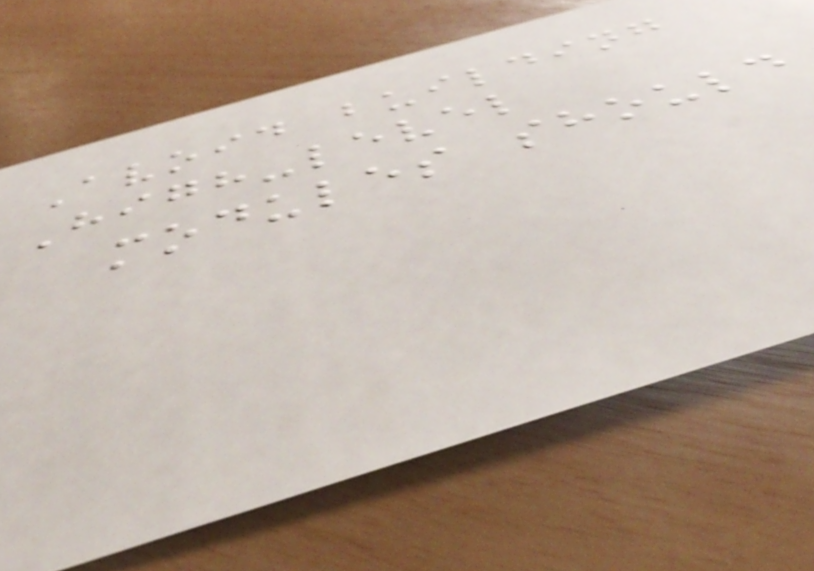Avoid building
High-level
modules should
